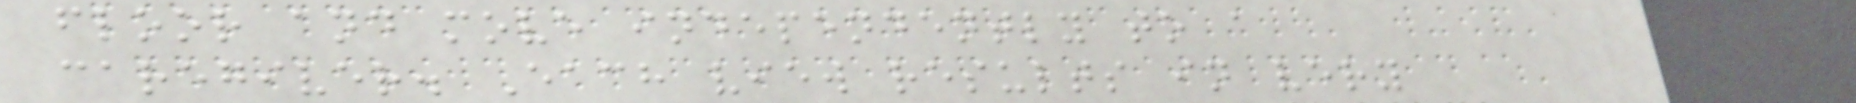floor and move independently to a
caregiver. Each view results in very
